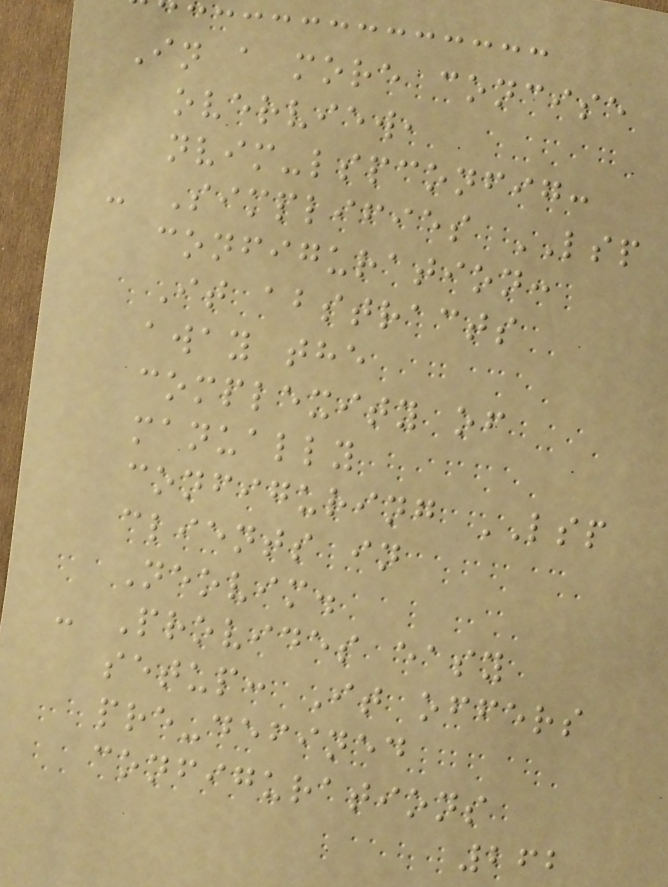In a more concise
overview,
nvim-lspconfig:
- Simplifies LSP
configuration:
It abstracts
away the
complexity of
manually
configuring LSP
clients in
Neovim.
- Provides easy
setup: It offers
pre-defined
configurations
262
